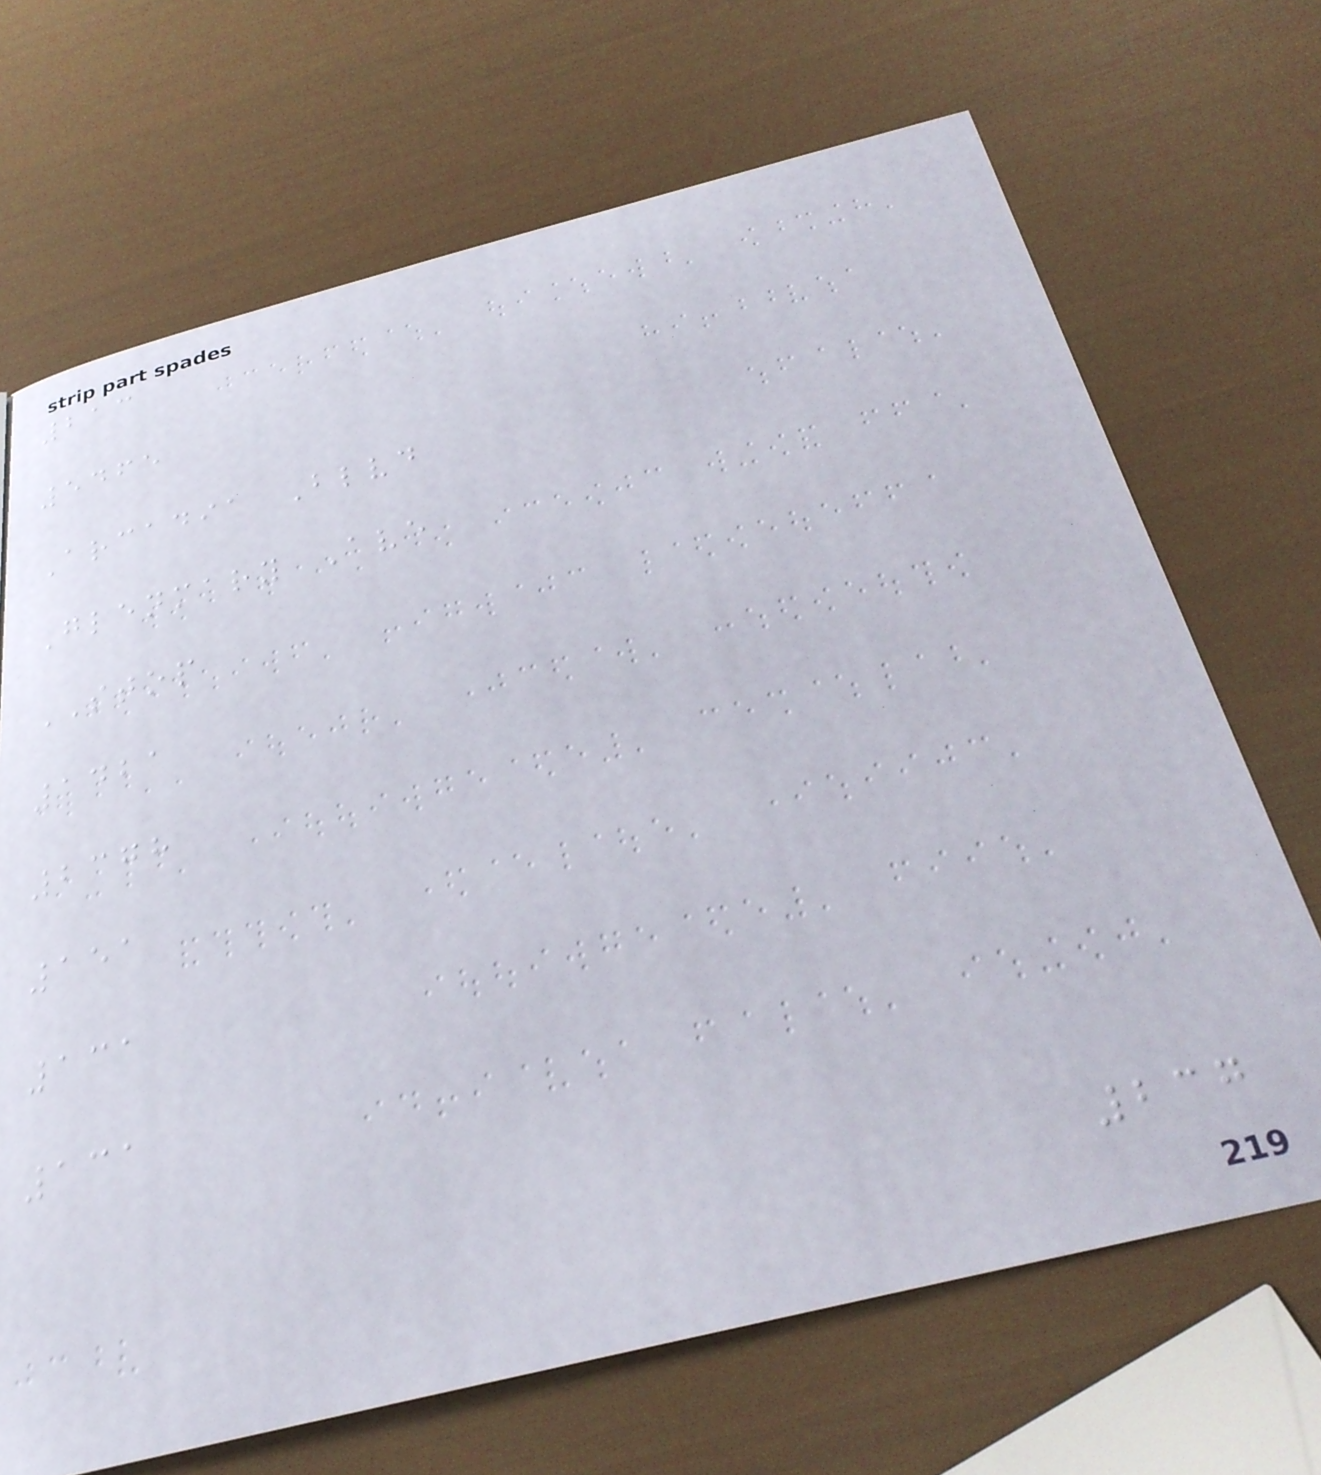213
5465
Arcadia Blvd
Glenmary Ave
STOP
1421
2378
151
131
131
237
